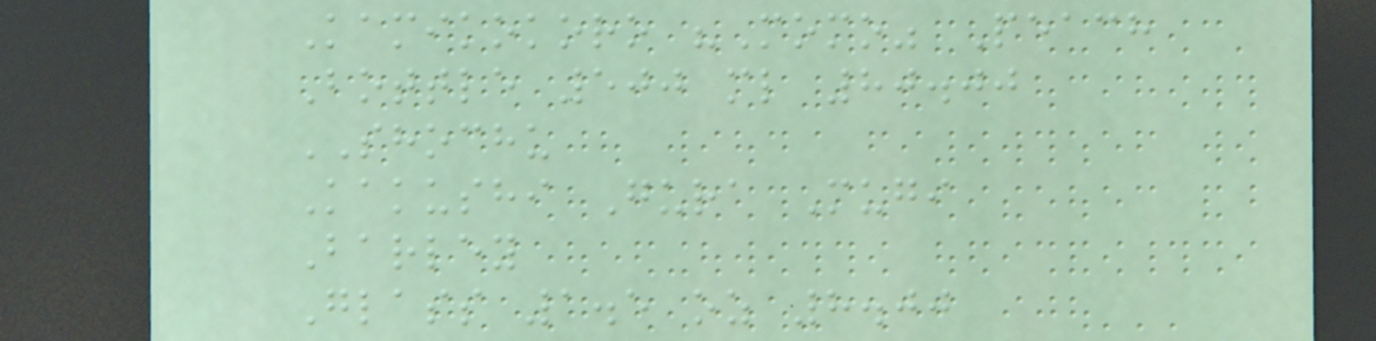Kamikokoro "Momo" Peach
Bottle 500 ml 80.00
SHOCHU
Kakushi Gura Mugi
Barley
Glass 1.5 oz 8.00
